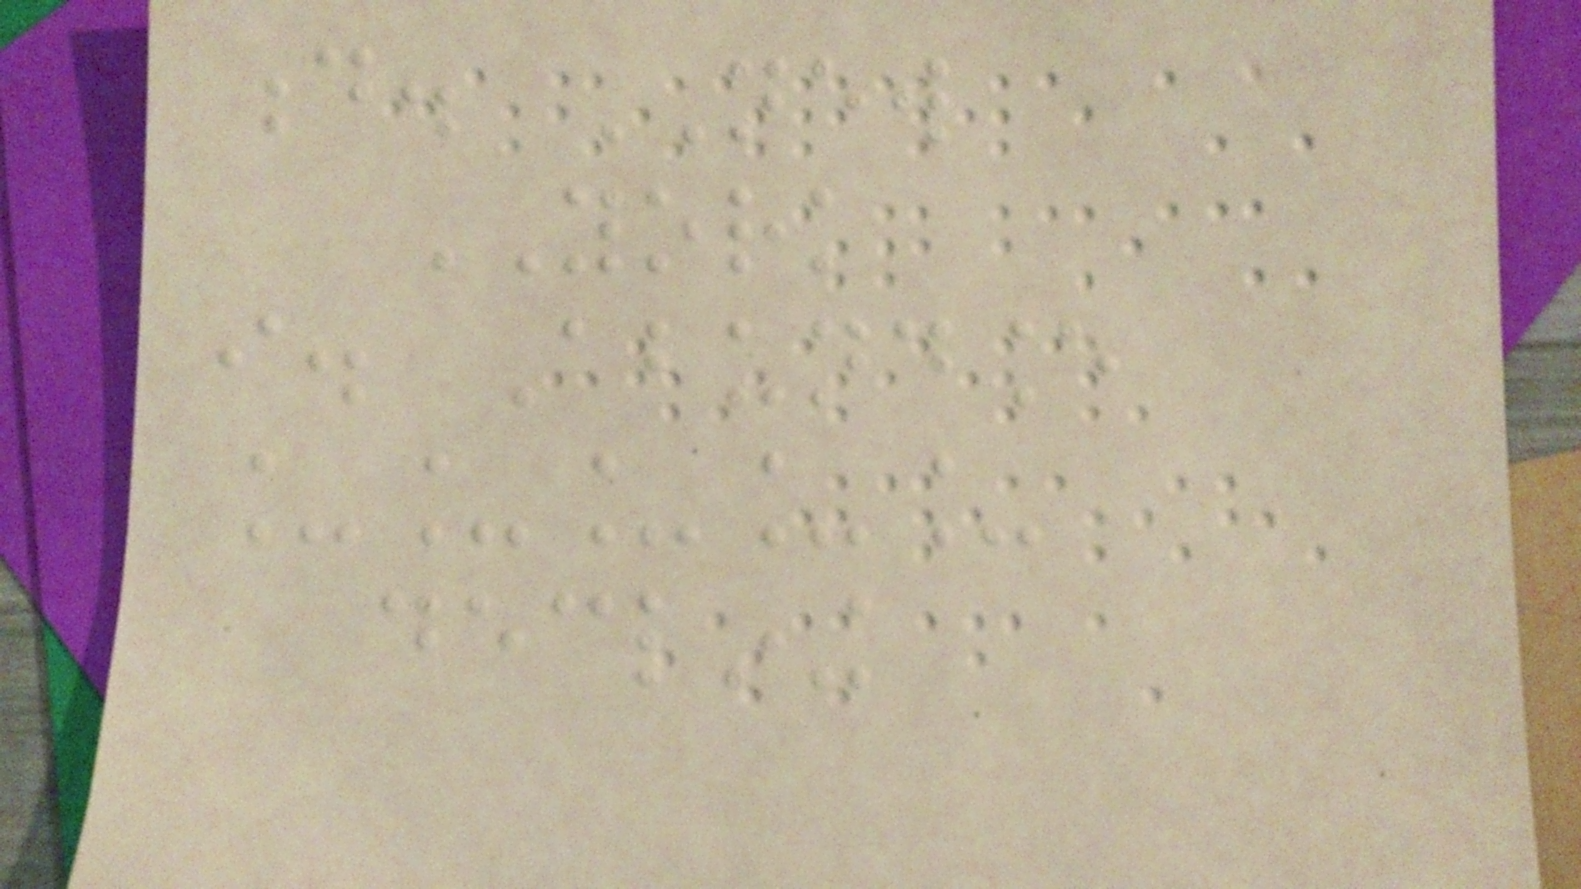d. NEW
YORK
i. Abundance
_____
declining
